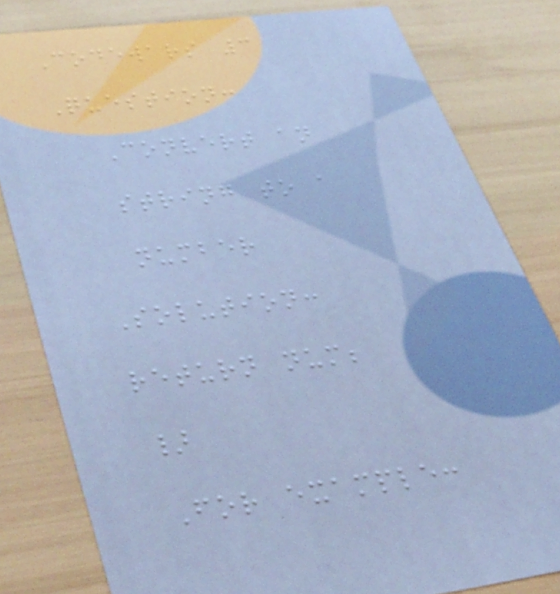Codewars 3
Question:
Convert an
string to a
number
Solution:
return num;
}
For example:
